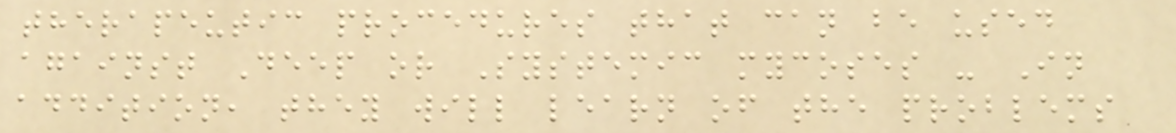therapeutic procedures that can be used
against Deep or Systemic mycoses - In
addition, they will learn of the problems
